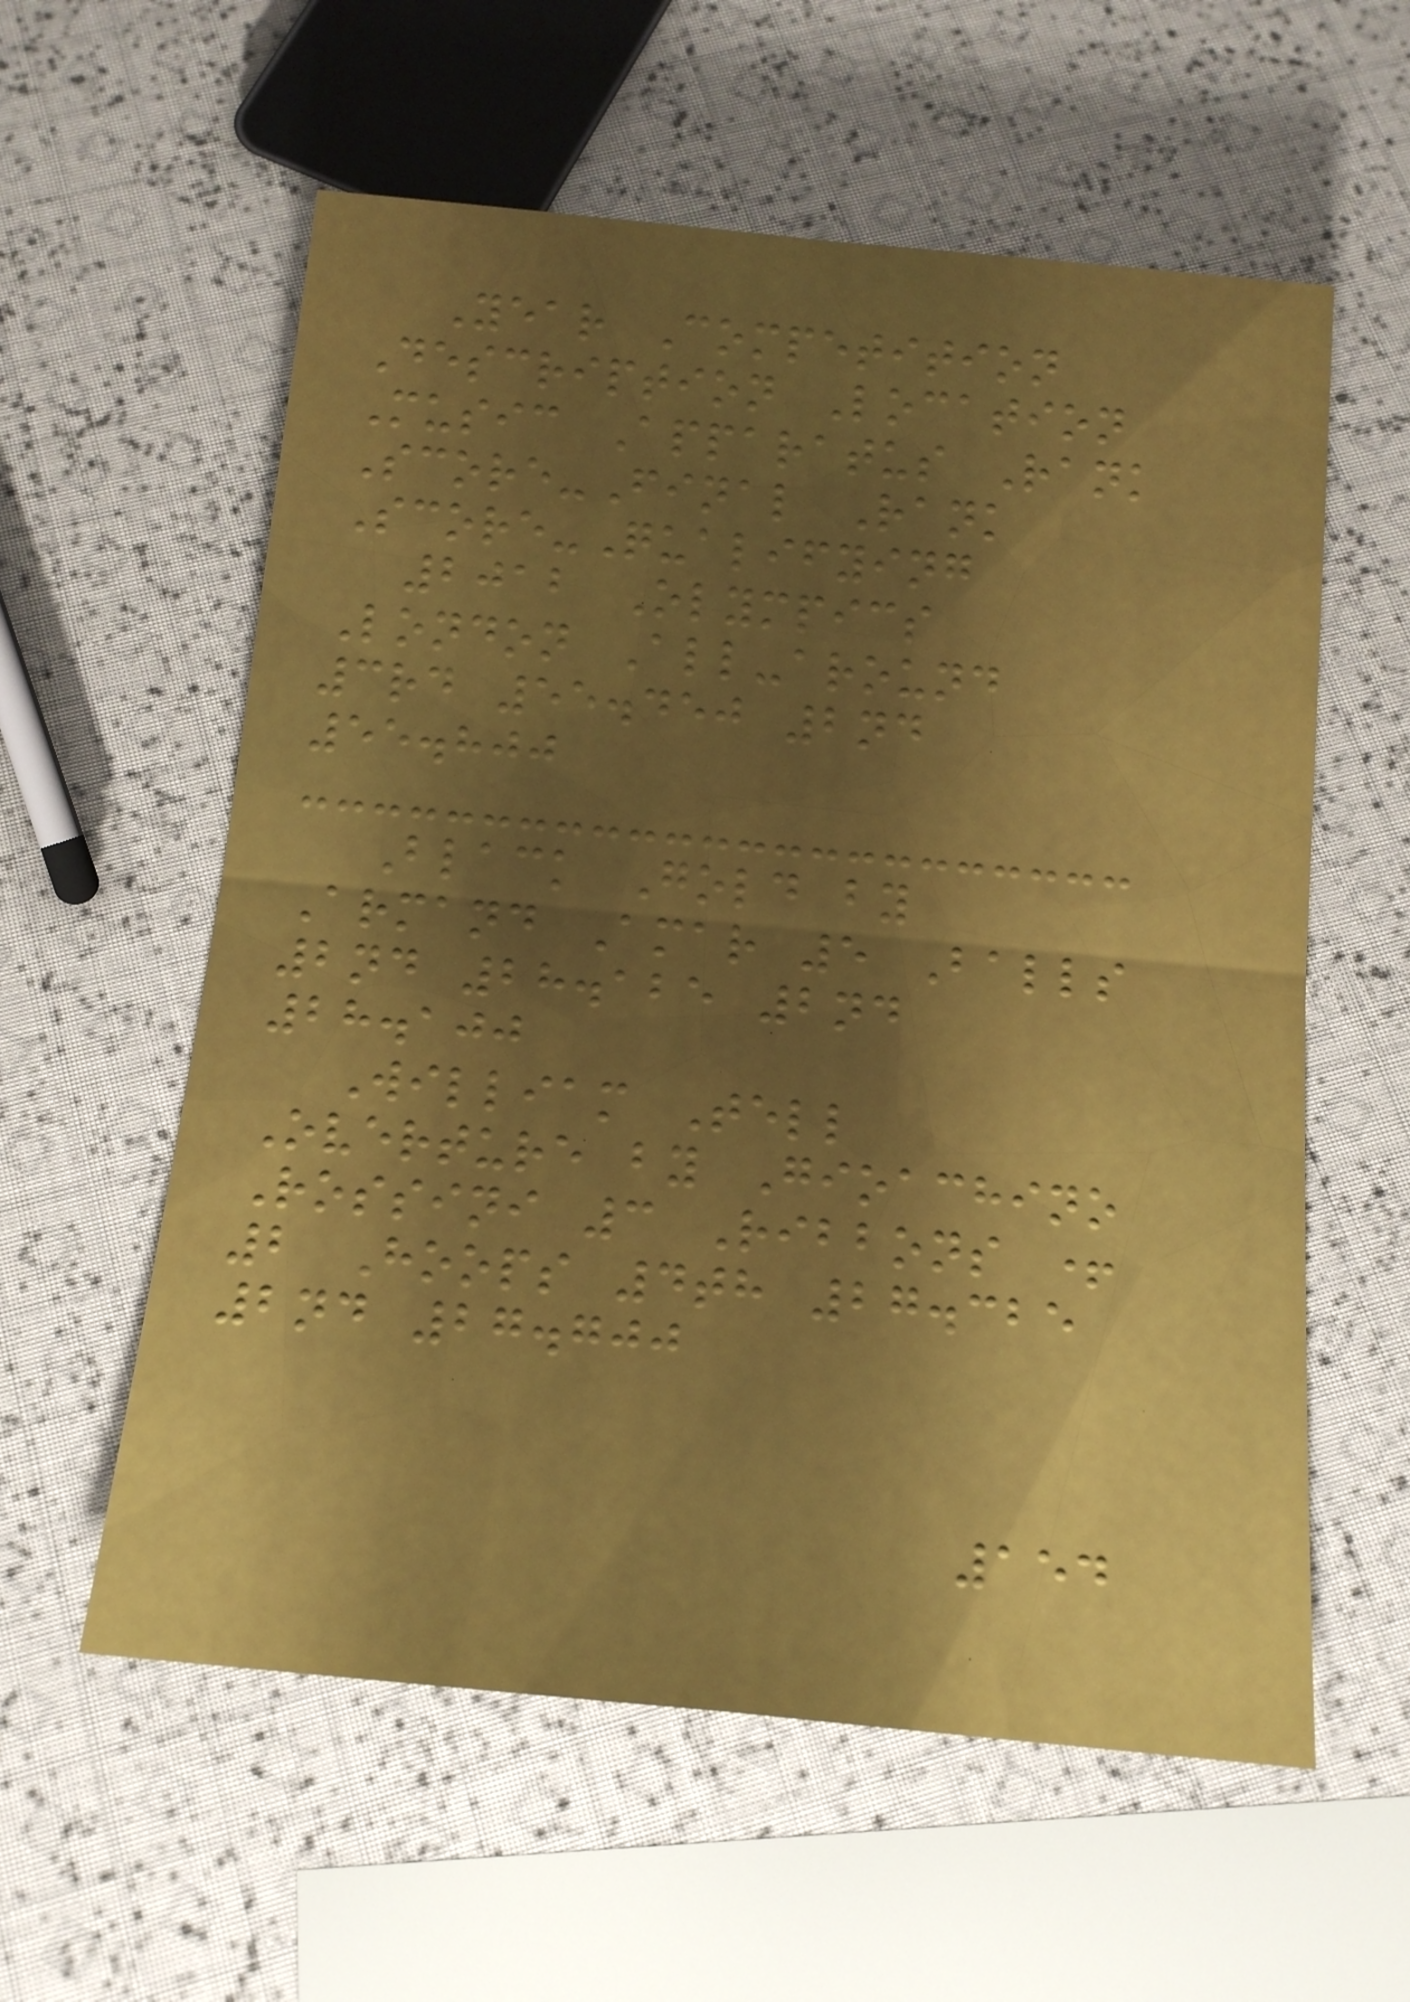Year Competition
Description Location
Music Apparatus Rank
Score-Final Rank
Score-Qualifying
2012 Olympics
London All-around
3rd 55.450 2nd
55.800
Black Gold by
Armand Amar 5 Balls
2nd 28.125 2nd
28.100
William Tell
Overture by Gioachino
Rossini 3 Ribbons +
2 Hoops 4th 27.325
2nd 27.700
154
